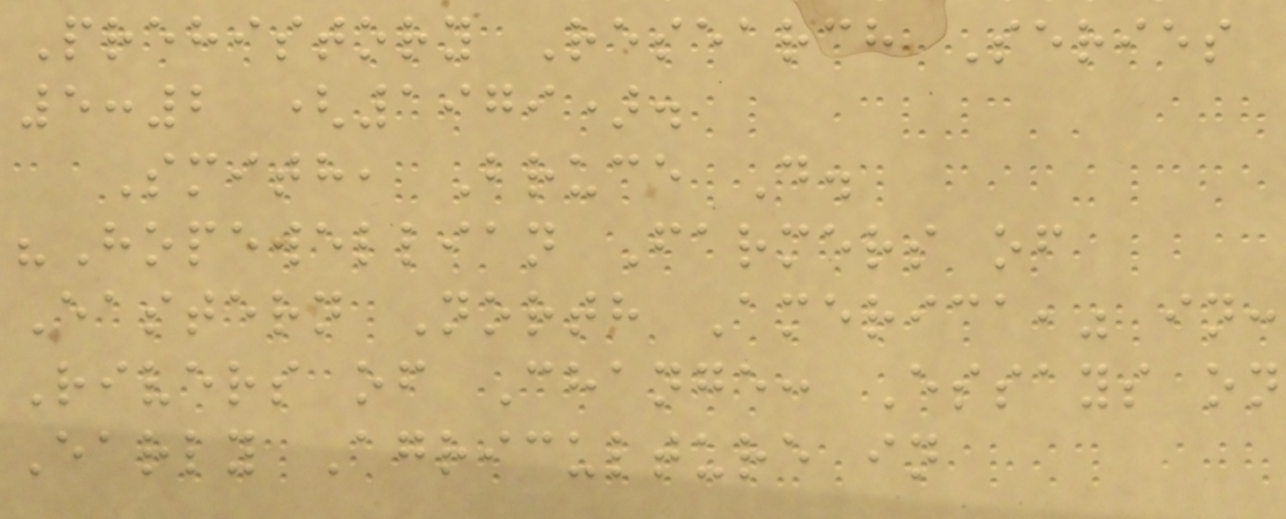Prehistory Research Series
5:2 (1979).
Smith, Bruce D.
"Hopewellian Farmers of
Eastern North America," in:
Rivers of Change: Essays on
Early Agriculture in
